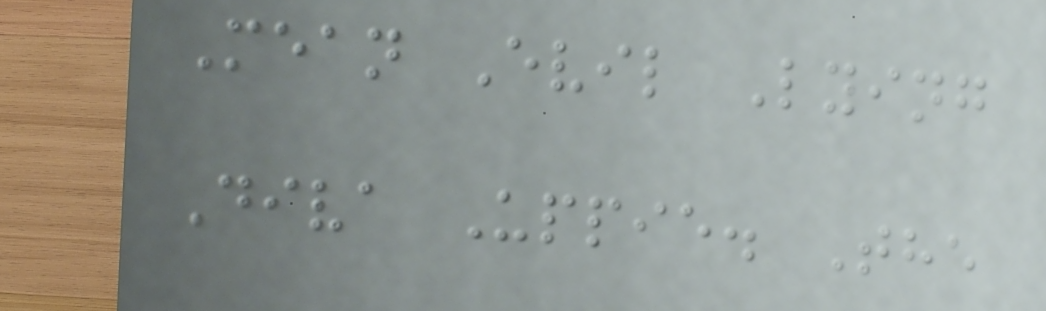Mean Evil Lying
Diva Uppie. The
